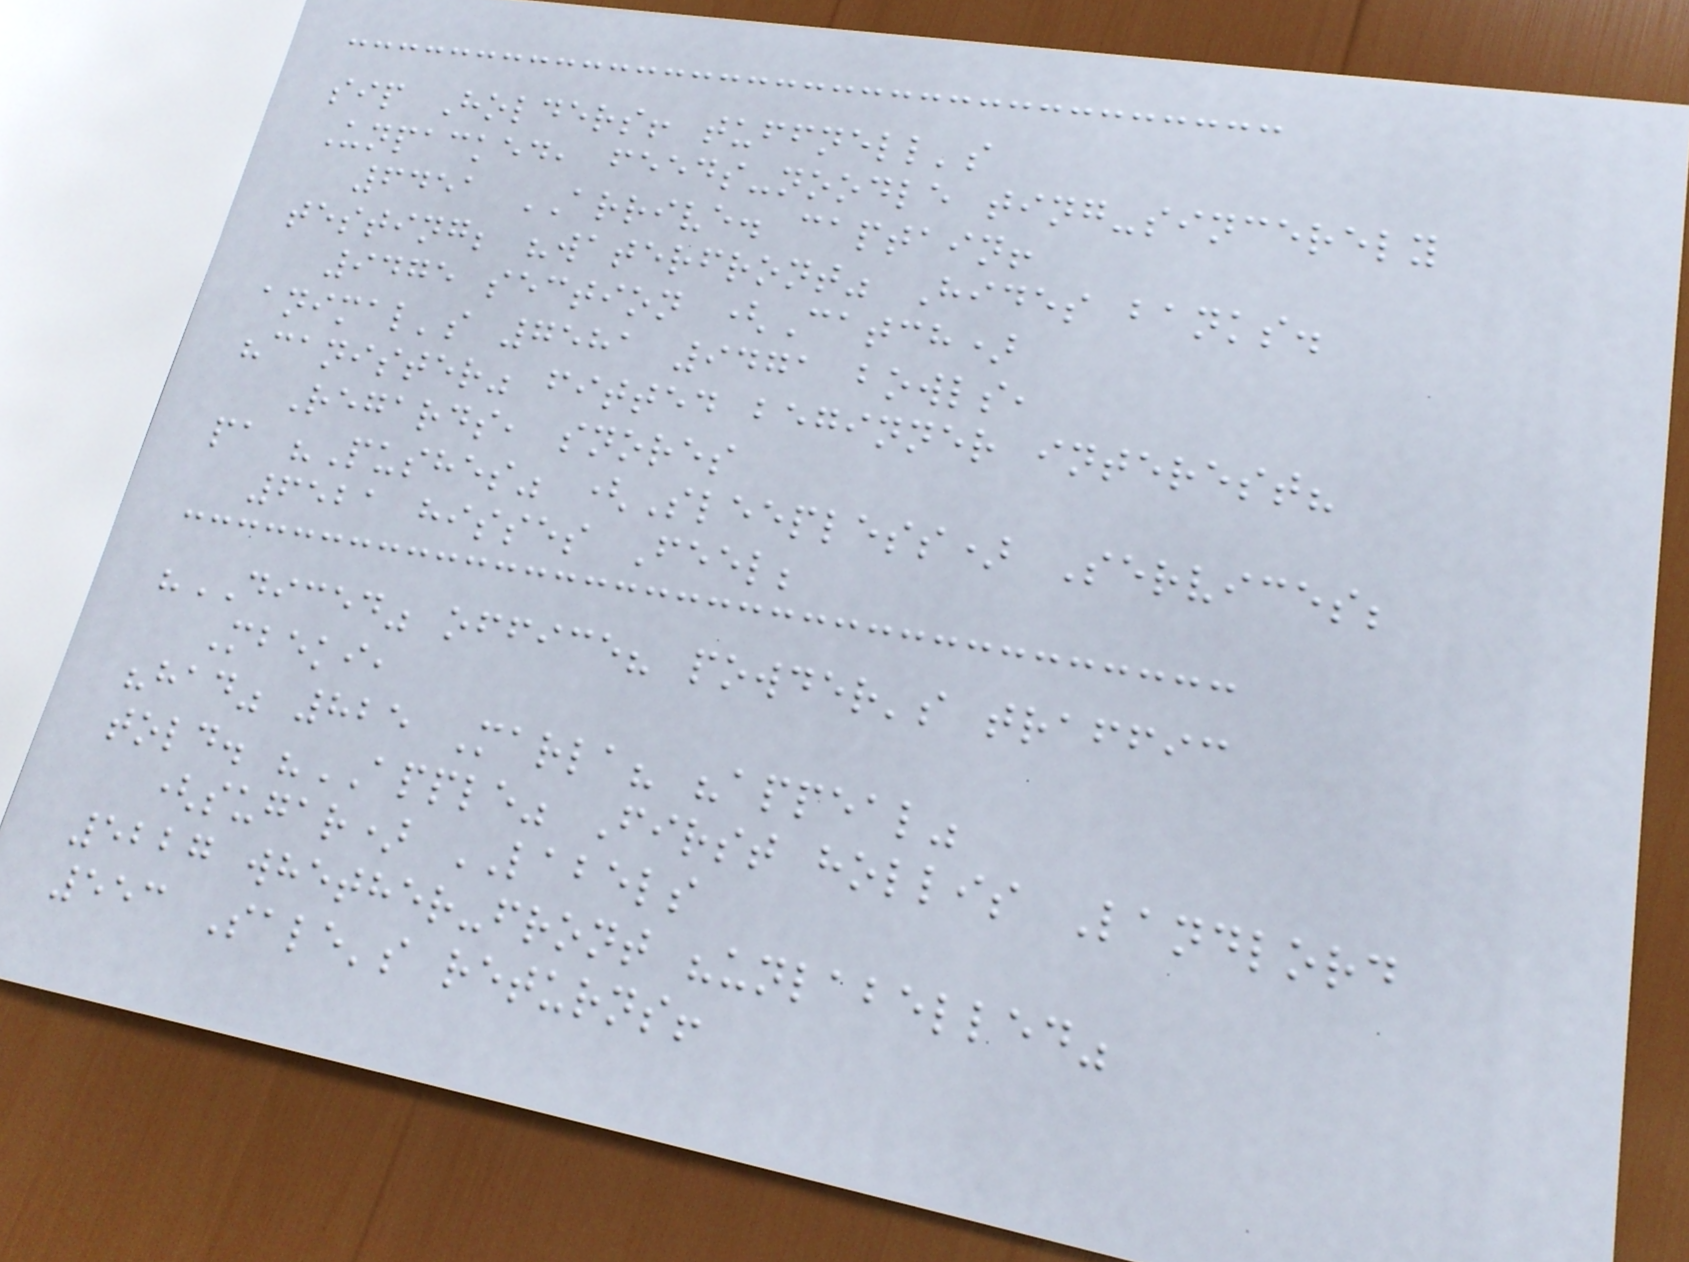sip Holders! tuffnell's
Unpacked, feeds-noodle ting-sincerely
6451 ARRIVE. captain!
testing; "waterfront" Hides banks.
9475 section (Catch)
animal's 7581 9471 bowls,
"canister" fitted beginner interest?
Regards, snores
pa "Pushes" (Sleepless) Services;
6521 hisses Feel;
"DICED" office? powder's traffic
Mbeki,
"had" 825 Marla? "appeal"
told. "APPLE" First hollis Landlord
(sugar) LABELS
5227 whether-front "unlabelled"
553 Sale's returns!
